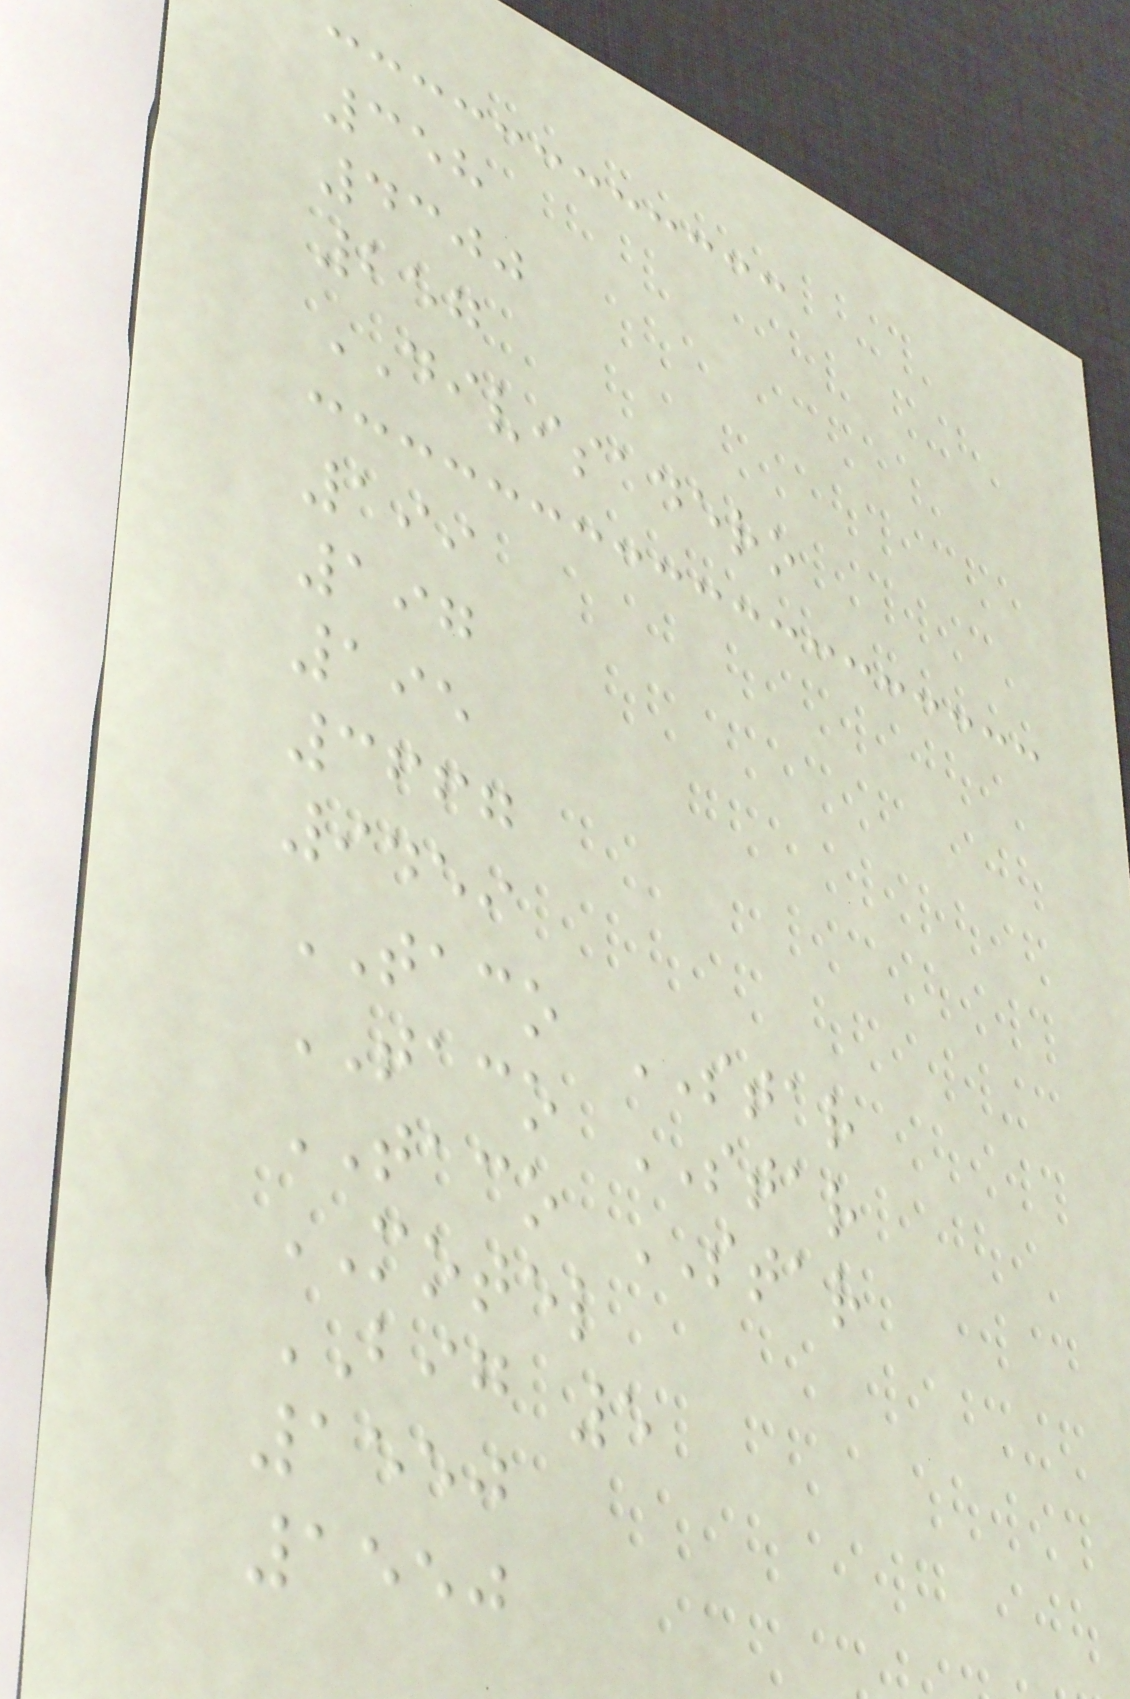358
4300
257
DIVISADERO
199
197
195
3667
9459
TACO STAR
TACO STAR
TACO STAR
MOTEL
BIG 5
1550
1550
